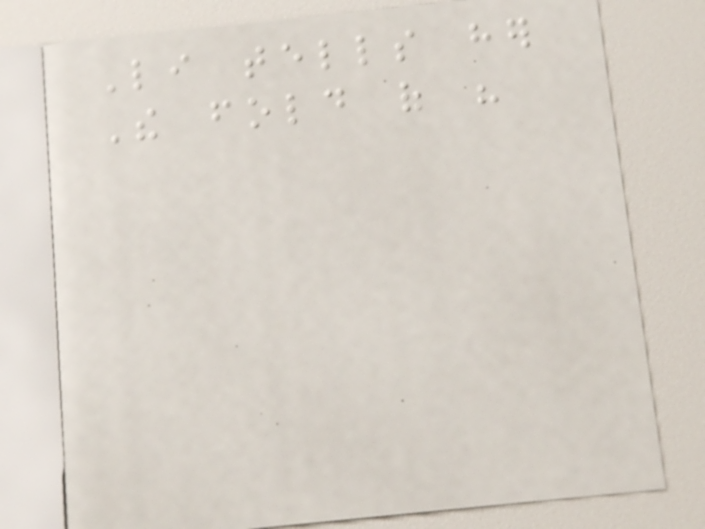Li tells her
The fold of his
